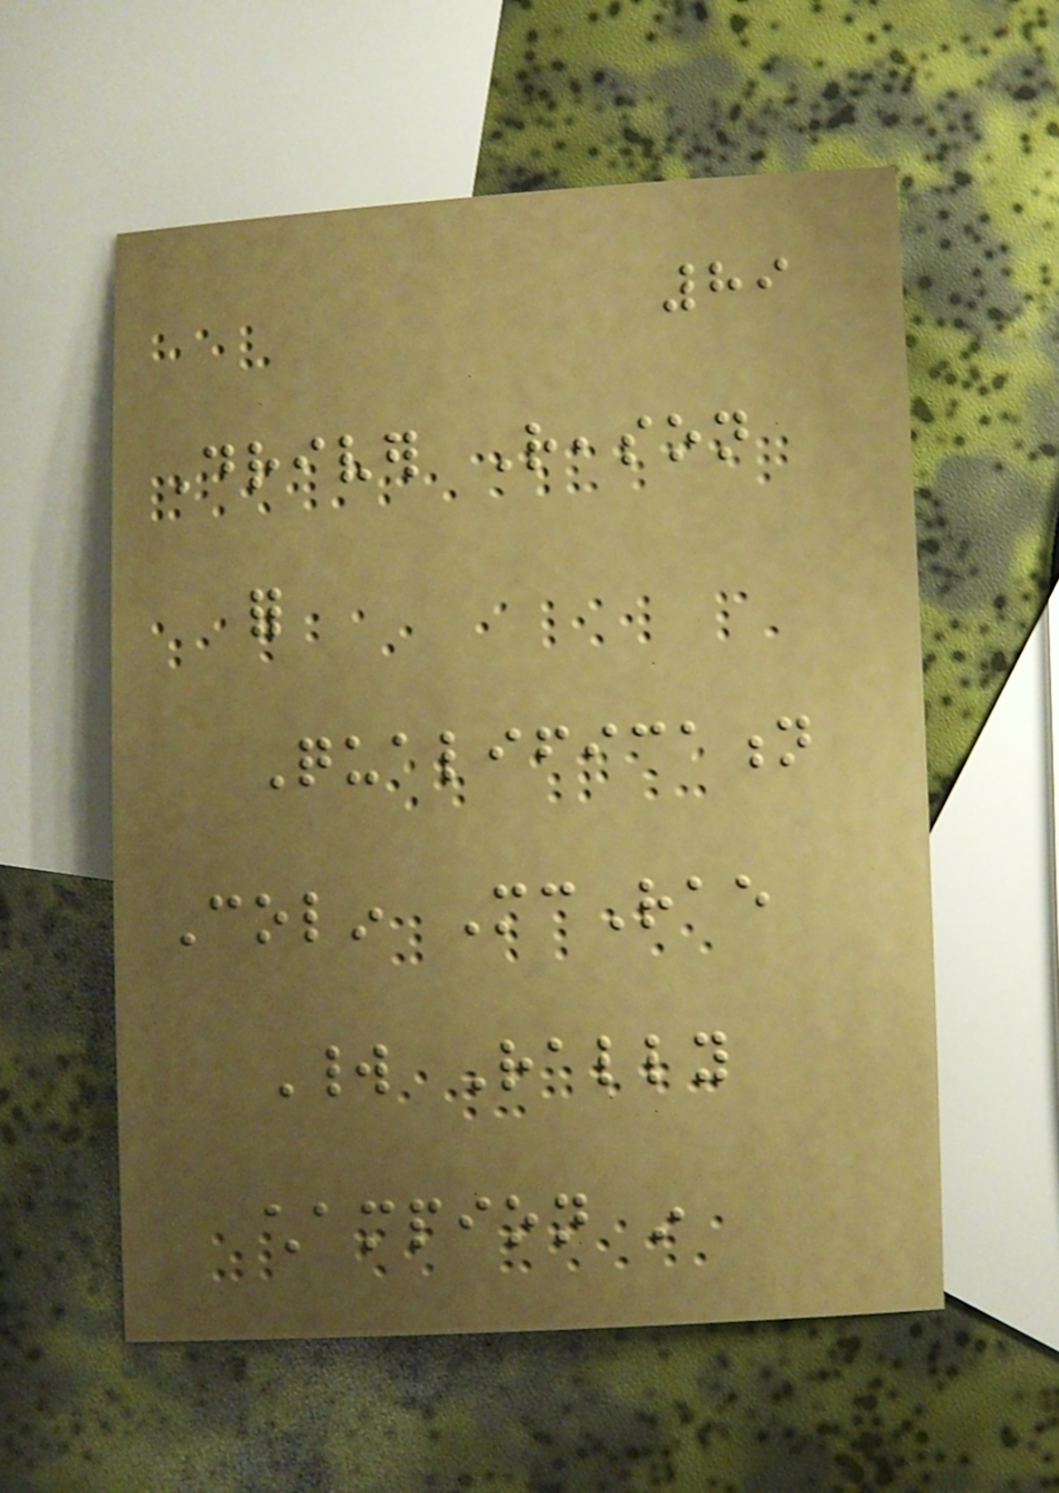89
Driver Reason
for
Qualification
Colin McRae
World Rally
champion in
